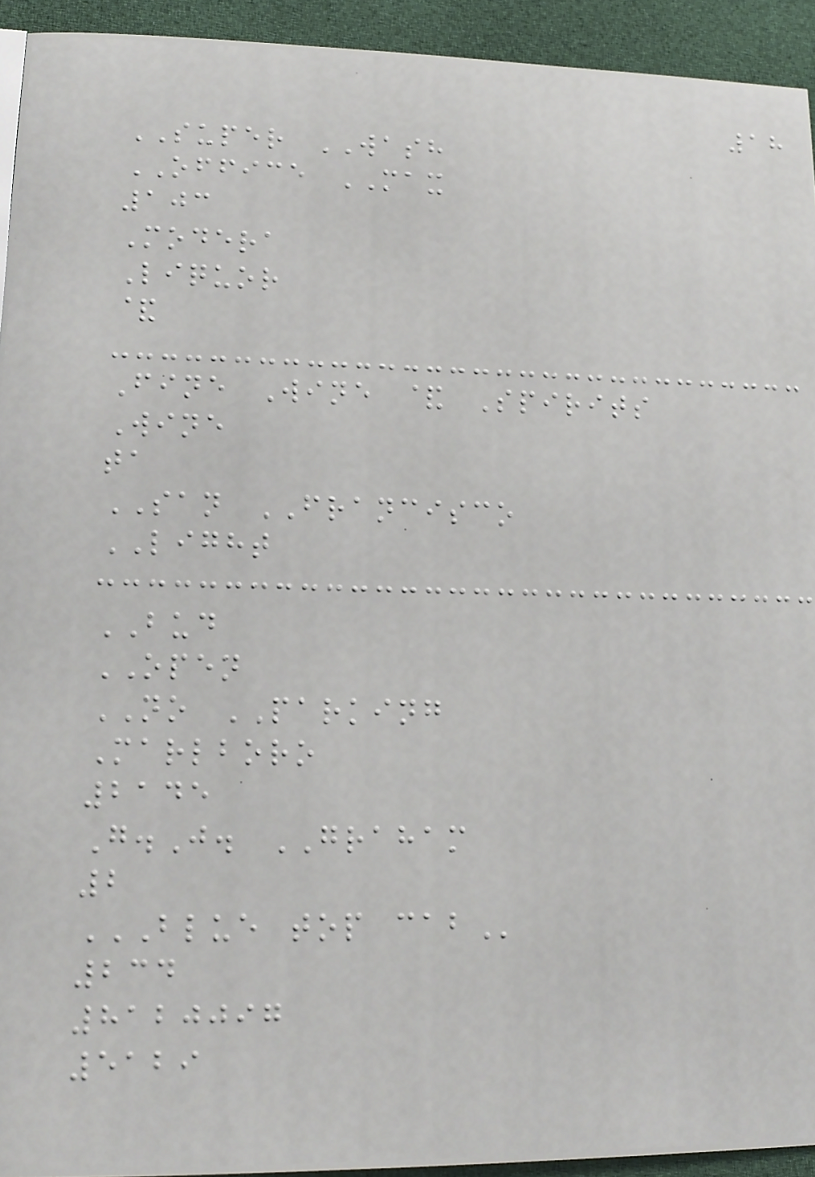18
SUPER WASH
OFFICE MAX
103
Modera
Liquor
&
Fine Wine & Spirits
Wine
ta
SAN FRANCISCO
LIGHT
BUD
OPEN
NO PARKING
Marlboro
2145
G.J. GRAHAM
2
BLUE TOP CAB
234
8120097
5129
